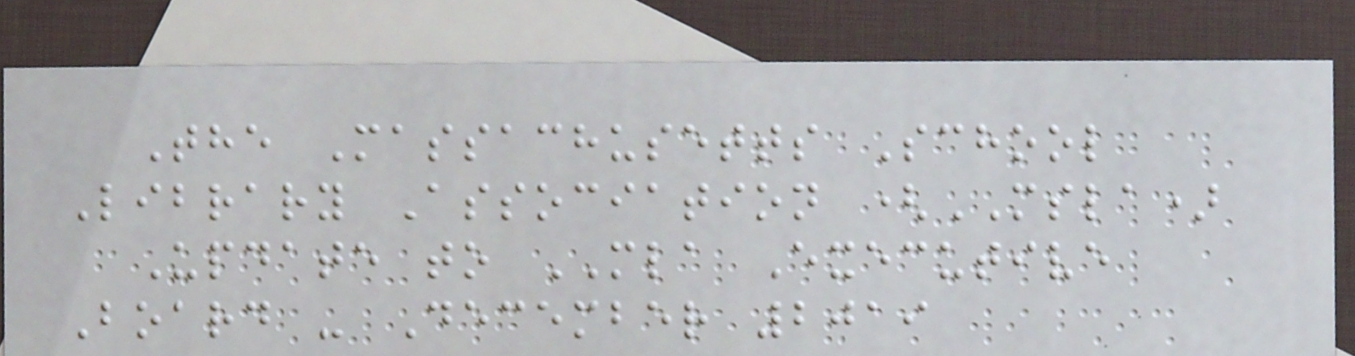The Massachusetts School
Library Association (MSLA)
Update to MLA Executive
Board - December 2019
